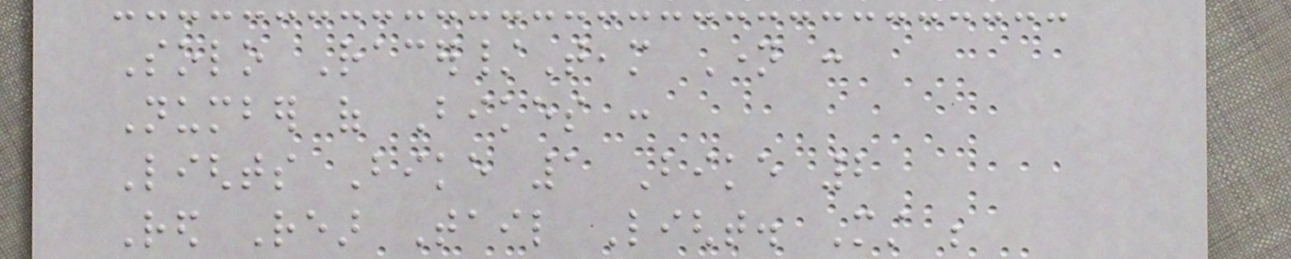Solo Racer/Team Name :
Number of Bikes :
Lights Bike 1 Bike 2
Red Rear Tail Light. Must be
